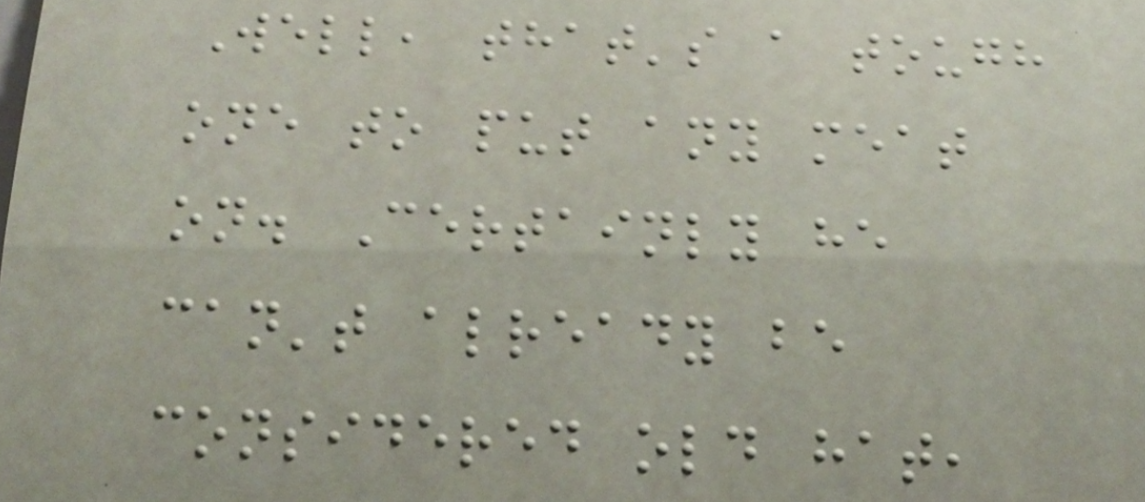Well, that's a tough
one to put any meat
on. Certainly he
can't already be
considered old hat,
